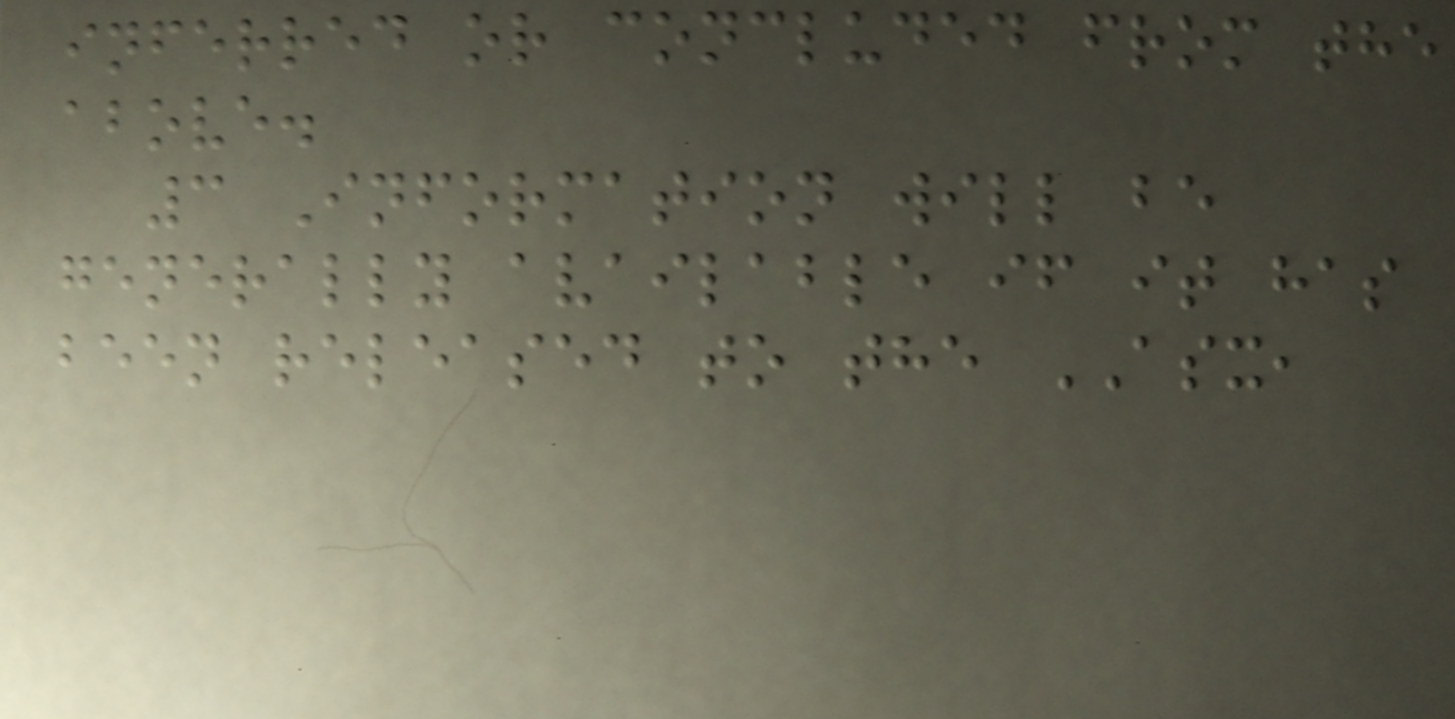inferred or concluded from the
above.
3 Information will be
generally available if it has
been released to the ASX,
